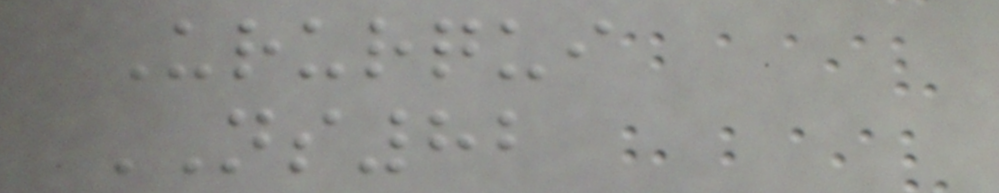Ururqui
NS82
